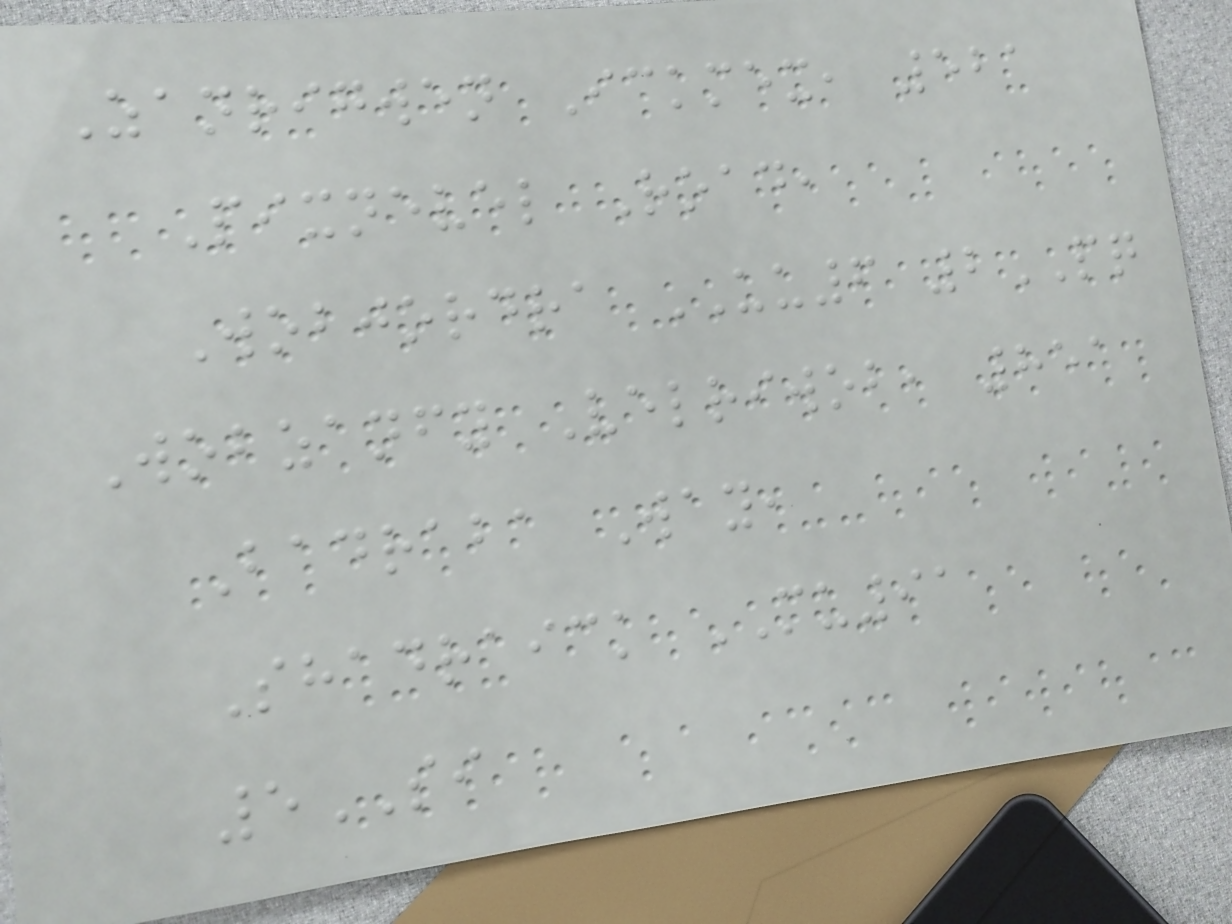Zanrigwen Ickmex, 521
Pixnevel Road,
Wobjordra UU6 2PQ
Wobzanfy Velriwob, 851
Badraba Way,
Shadraick MU91
5SI
